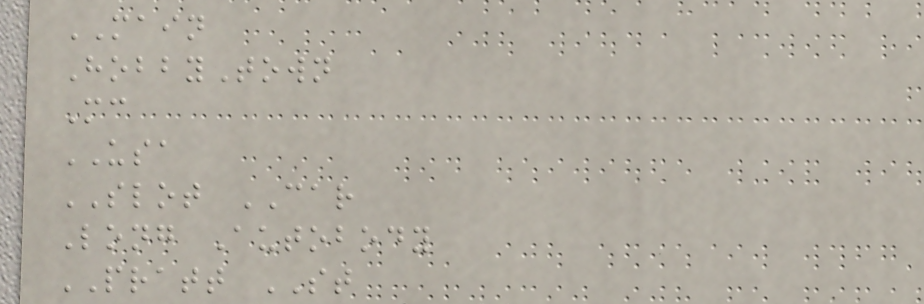MAIN
HobbyTown
Mc
USA
SLOT CAR
Long Autobody
PRATT ST
